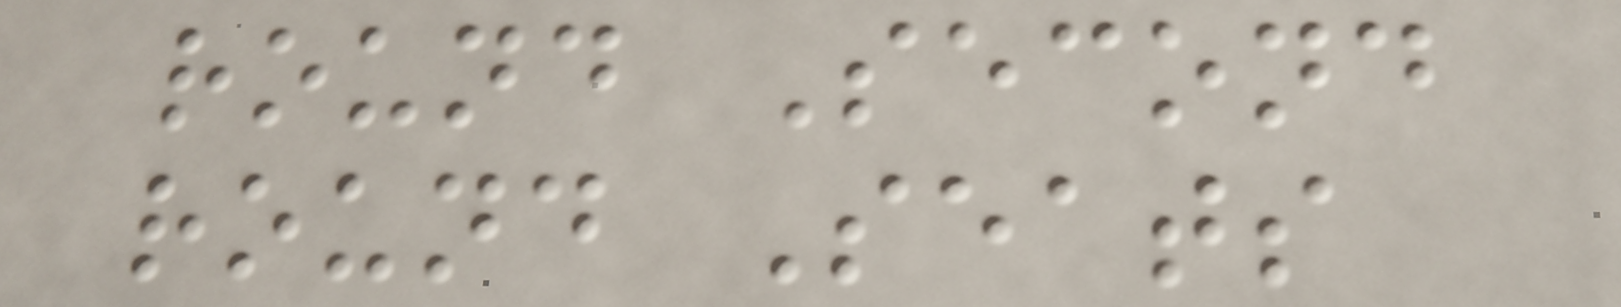round Second
round Seats
